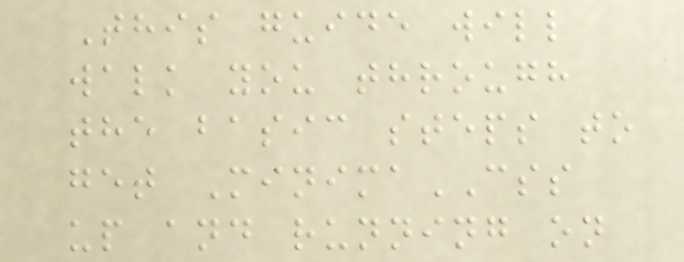This guide will
walk you through
the basic steps to
get MinimaCSS
up and running on
